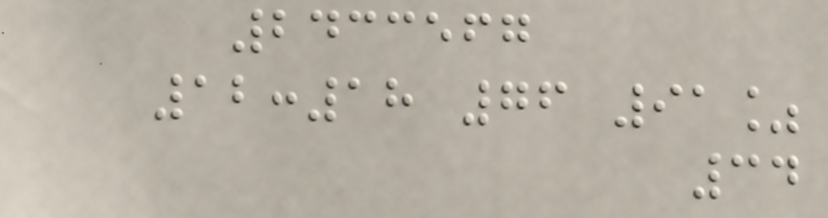2433567
12:18 76 91%
34
